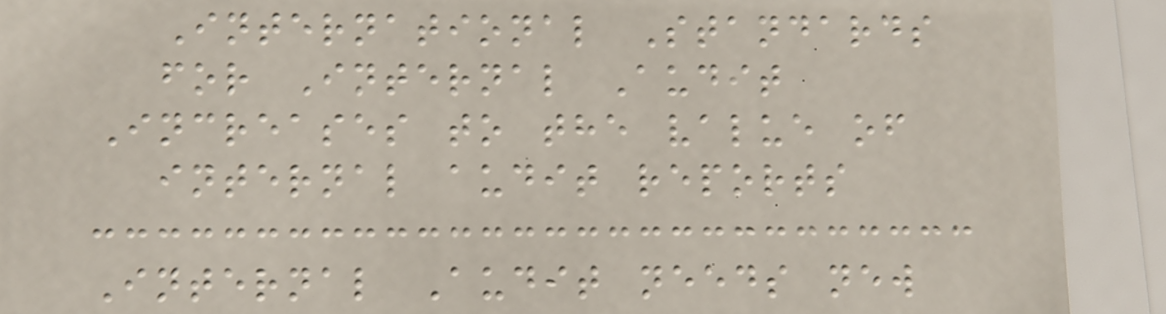International Standards
for Internal Audit
Increases to the value of
internal audit reports
Internal Audit needs new
